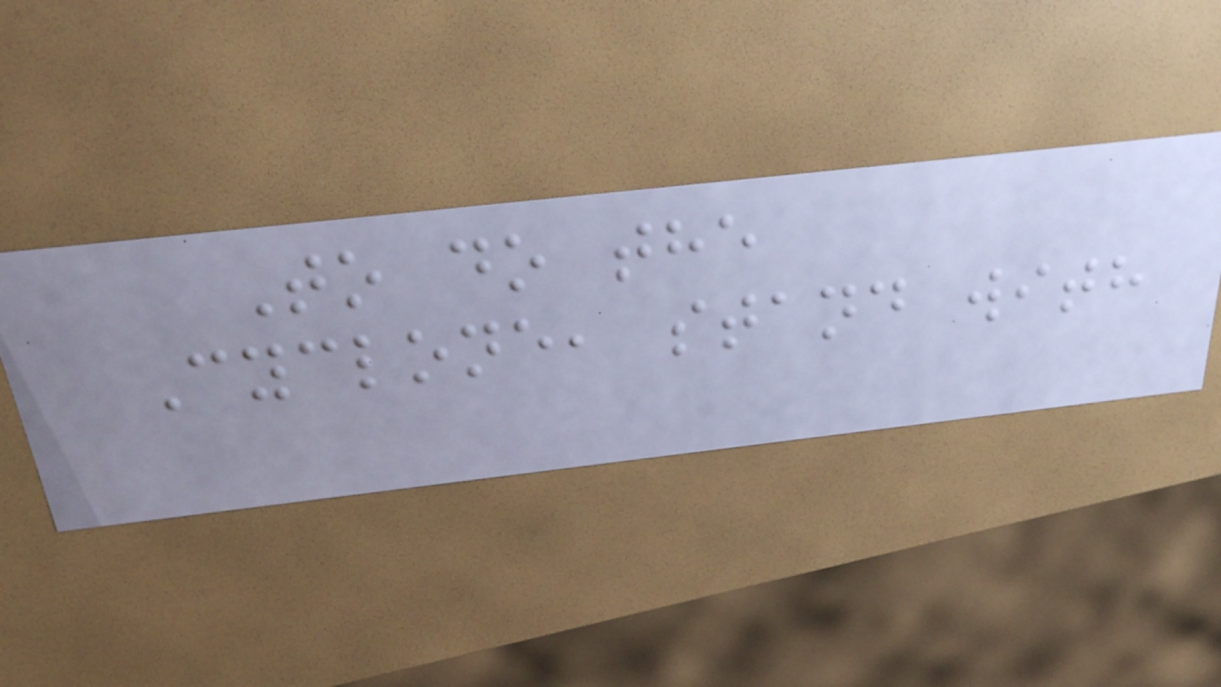To do the
Cyclone, stand with
